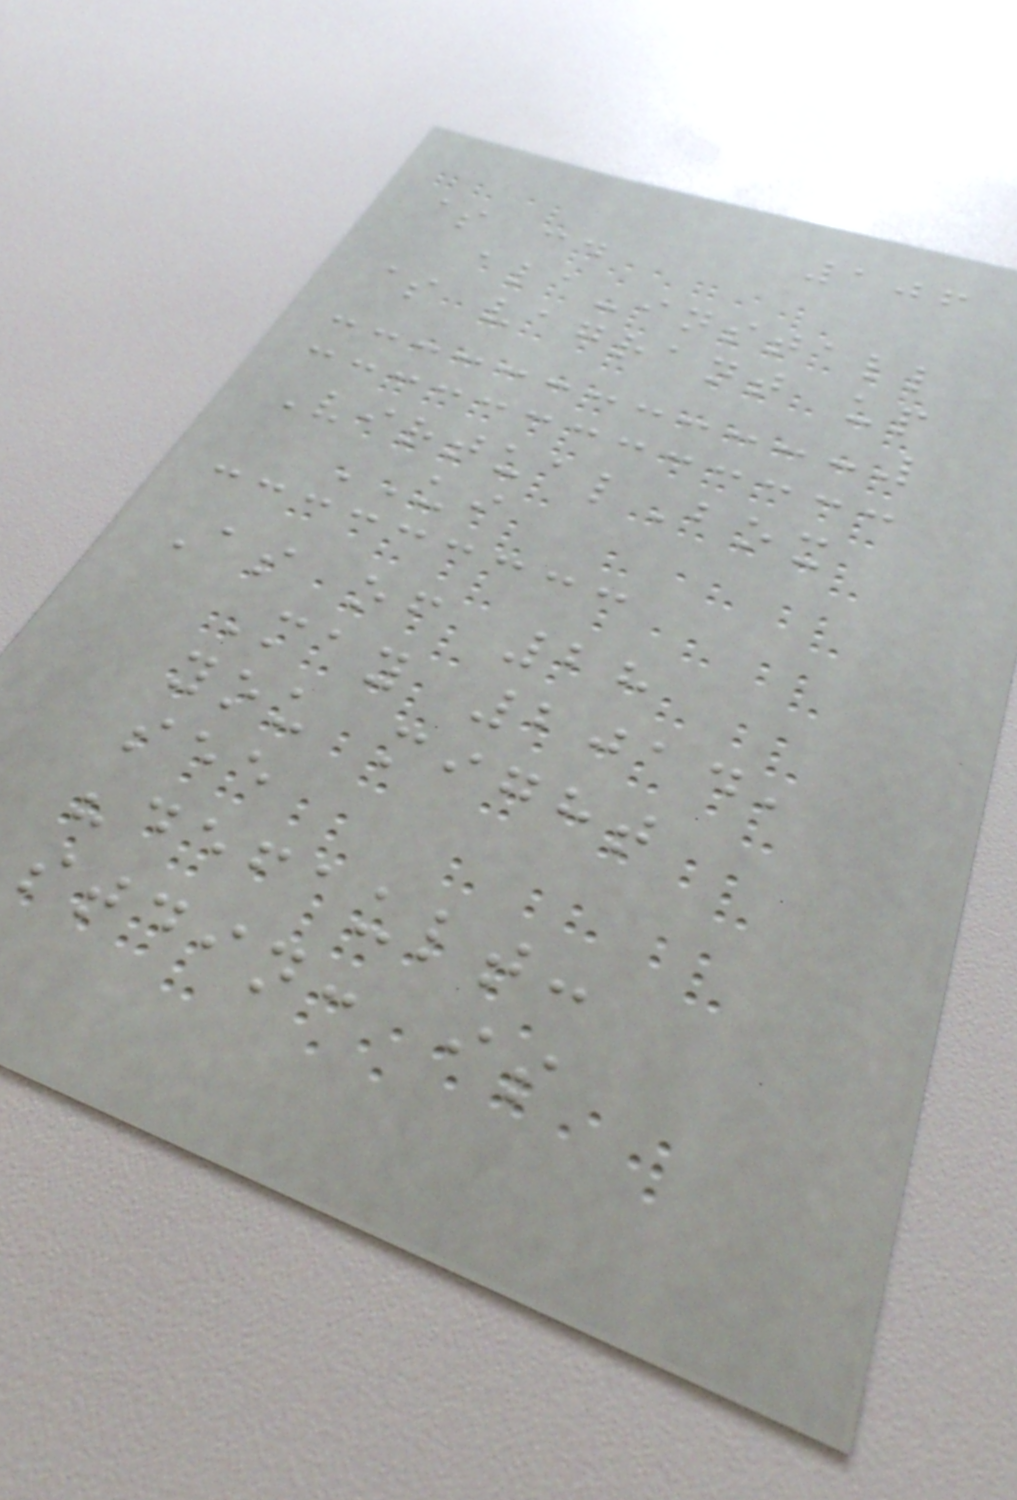106
$ cd
ala-install
$ vagrant up
VirtualBox
UI
As of 28
May 2014,
you might
see
"default:
stdin: is
